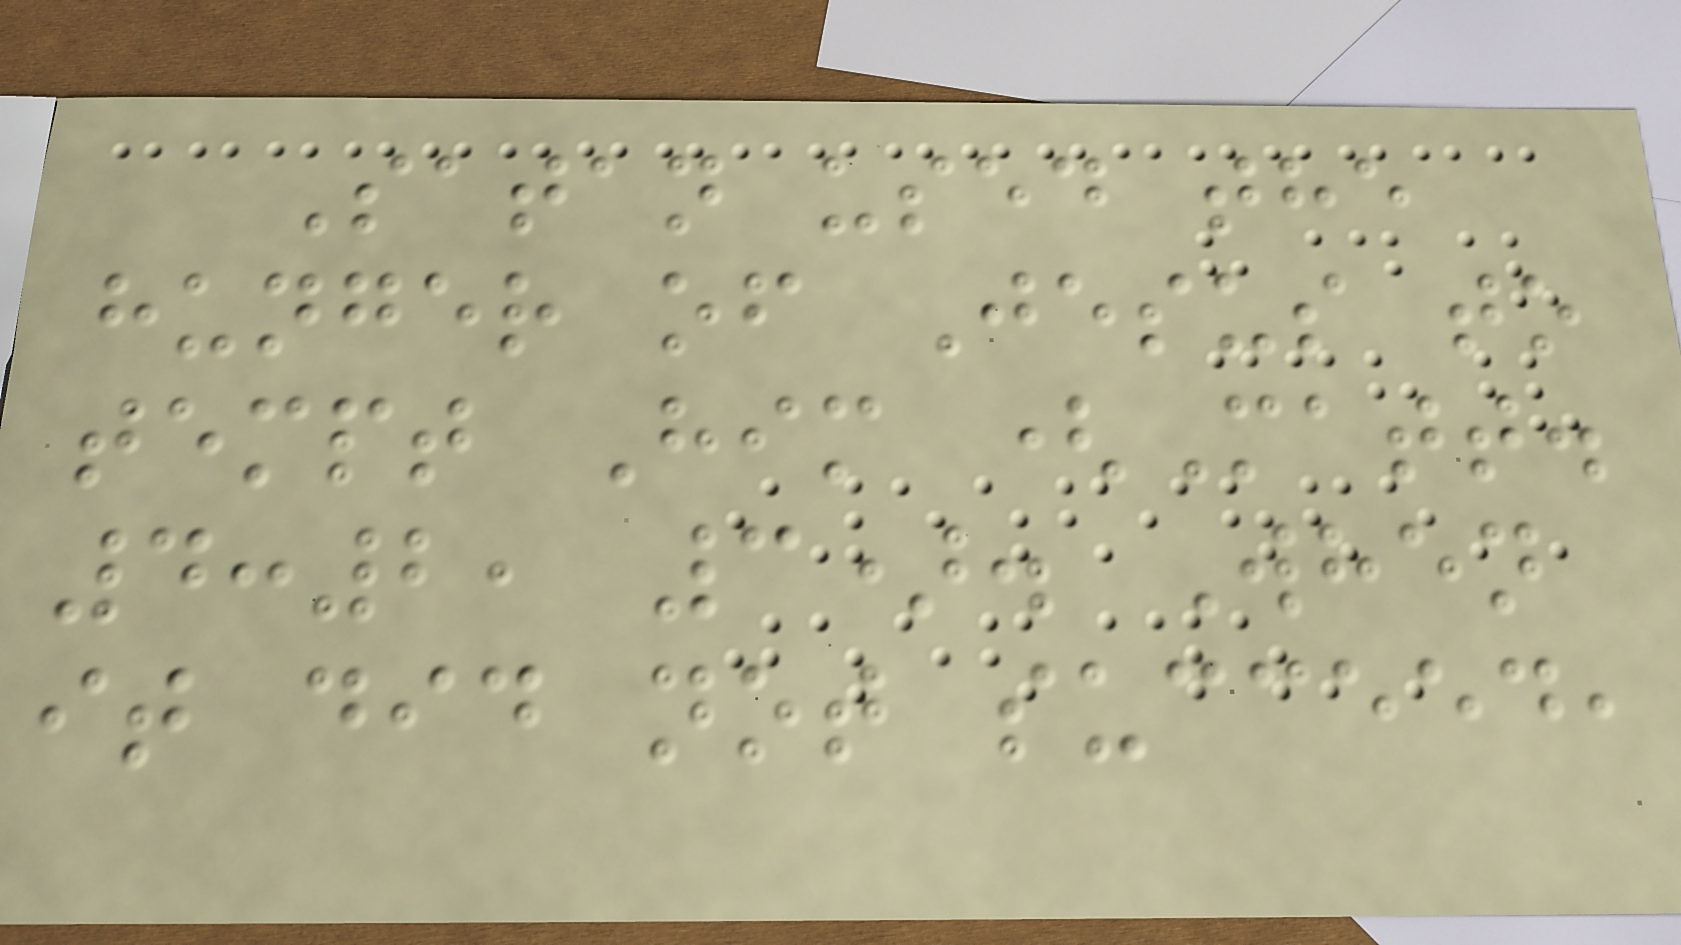Satan used the
hunger of Jesus to
tempt Him (Matt.
4:2, 3). When
it did not succeed,
